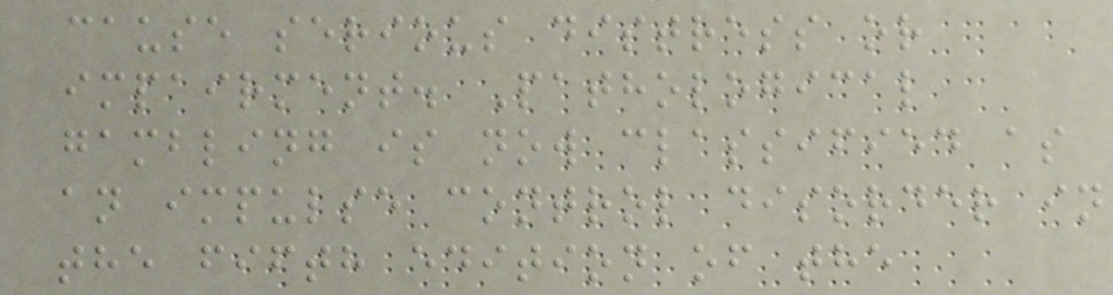cause serious distress or
impairment. Pathological
gambling is now classified as
an impulse control disorder in
the fifth edition of the
